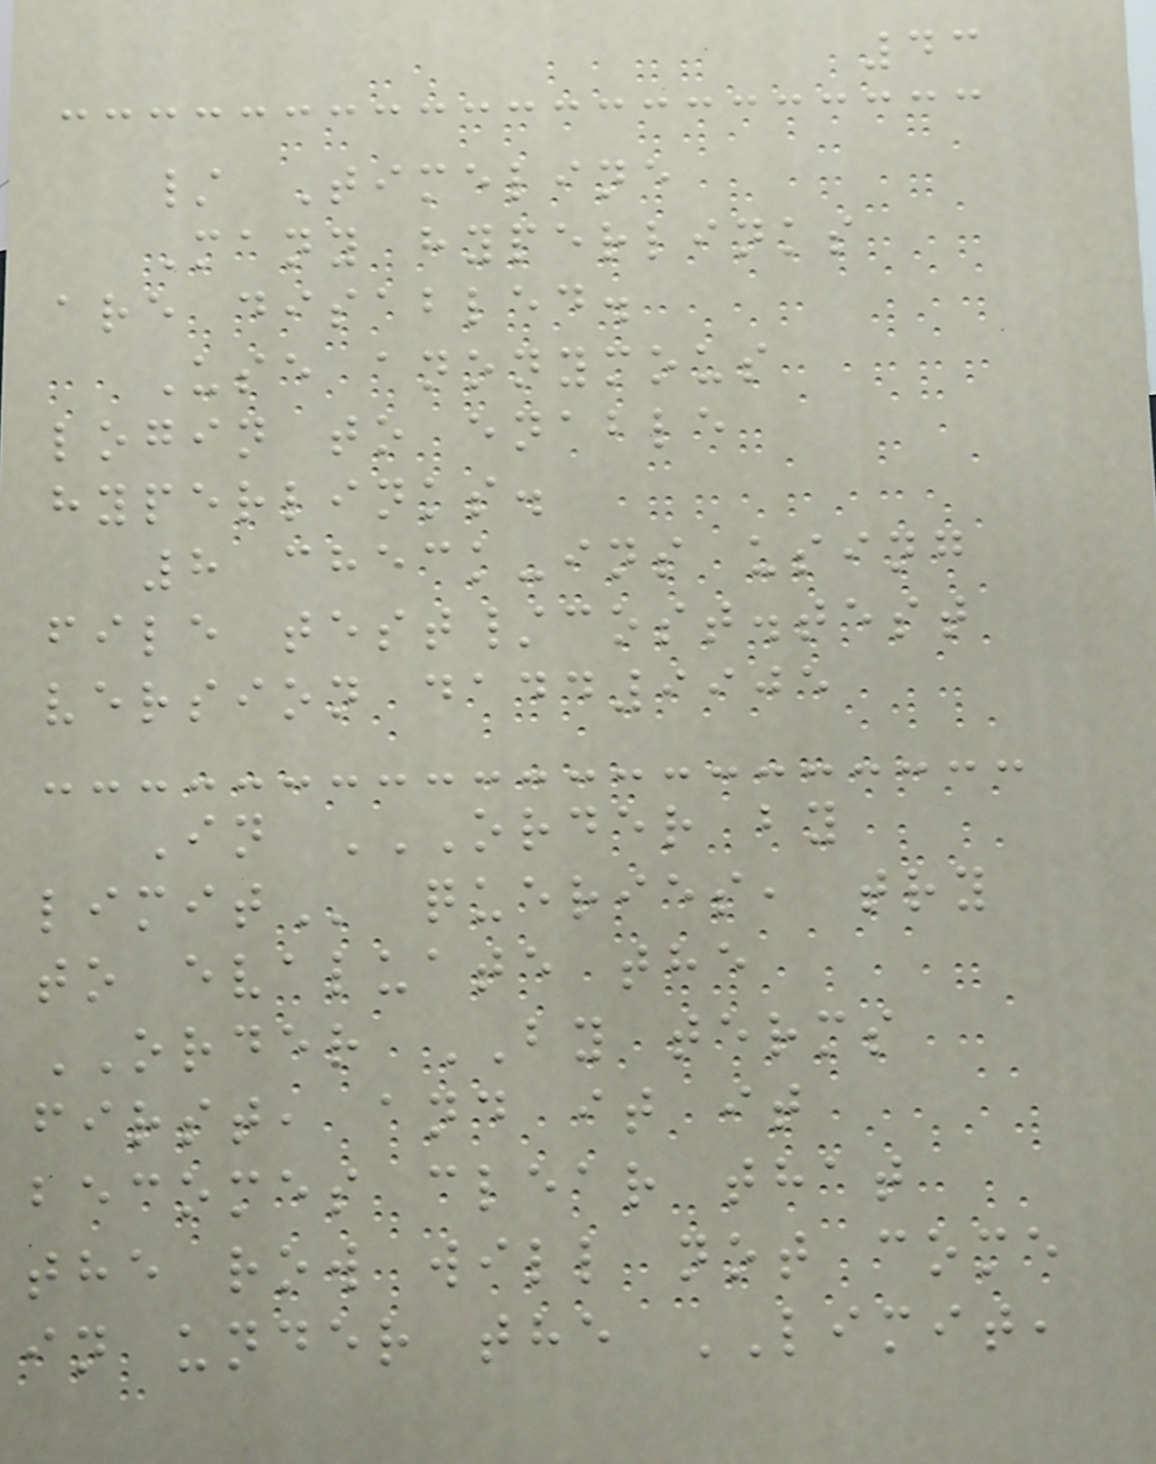43
/ Timeline
Many hyperlinks
are disabled.
Use anonymous
login to enable
hyperlinks.
8 check-ins using
file test/cost.test
version dadd9905
In ORDER BY
LIMIT queries, try
to evaluate the
ORDER BY terms
first, and it it
becomes clear that
the row will not come
in under the LIMIT,
